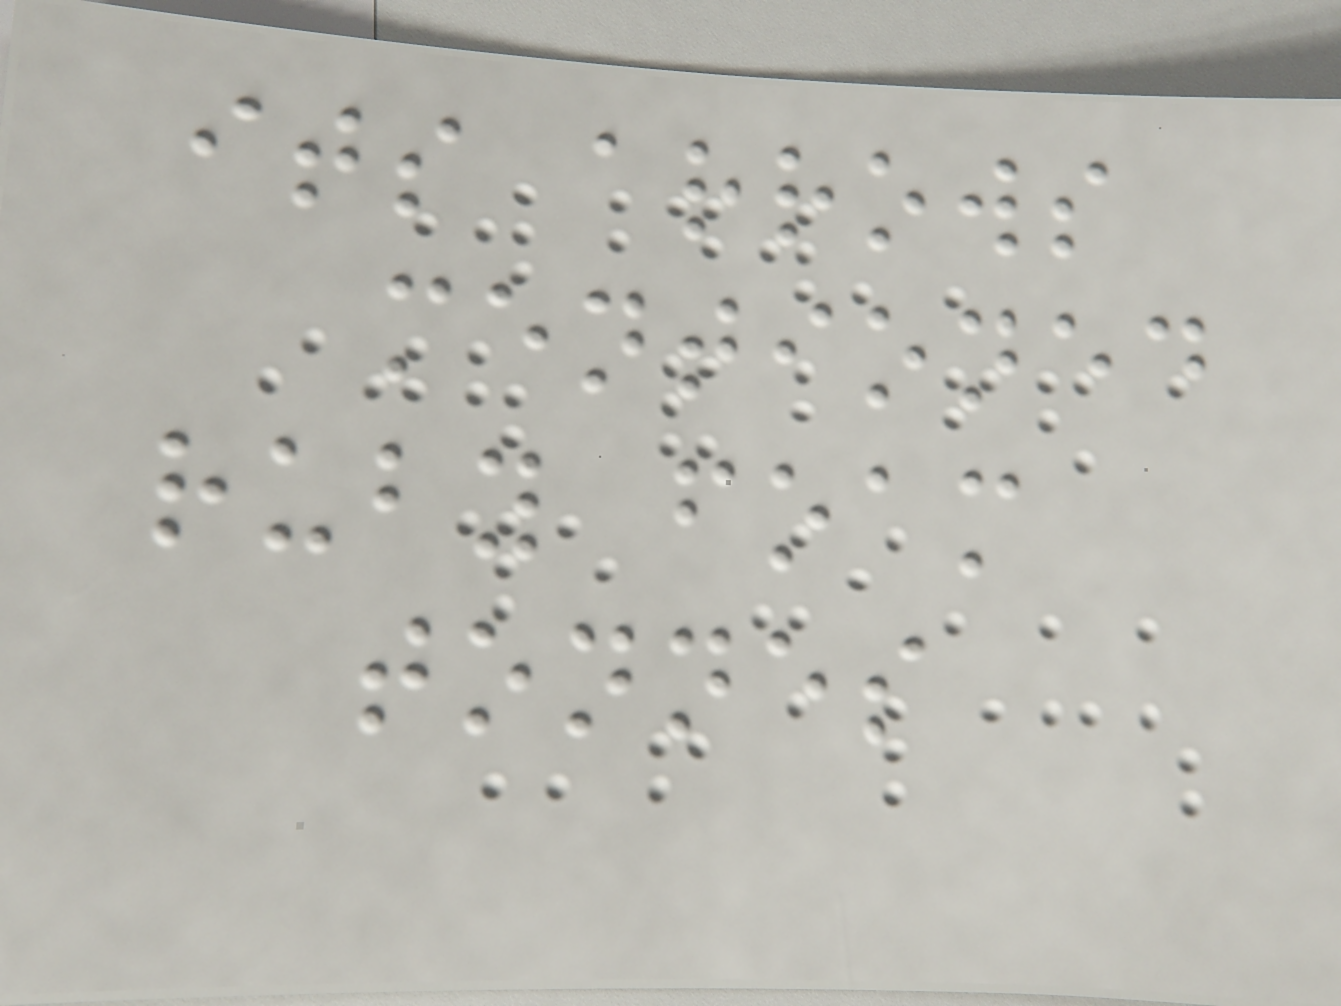its arrows
mentioned
ruby foam
tonnes
